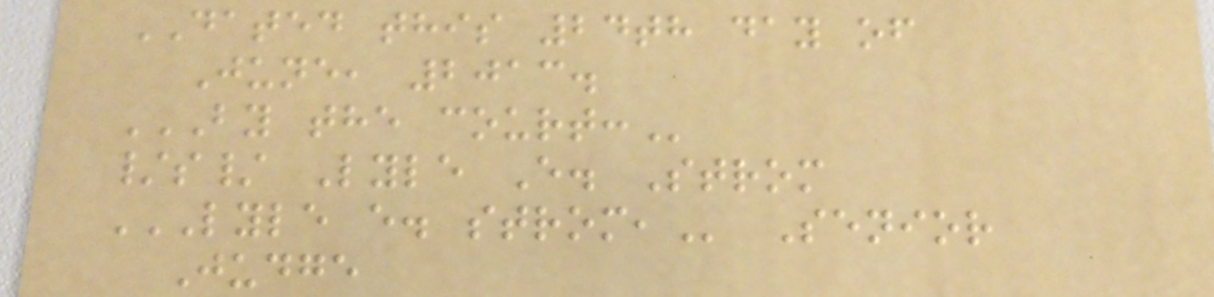DATED this 24th day of
June, 2013.
BY THE COURT:
/s/ Lyle E. Strom
LYLE E. STROM, Senior
Judge
